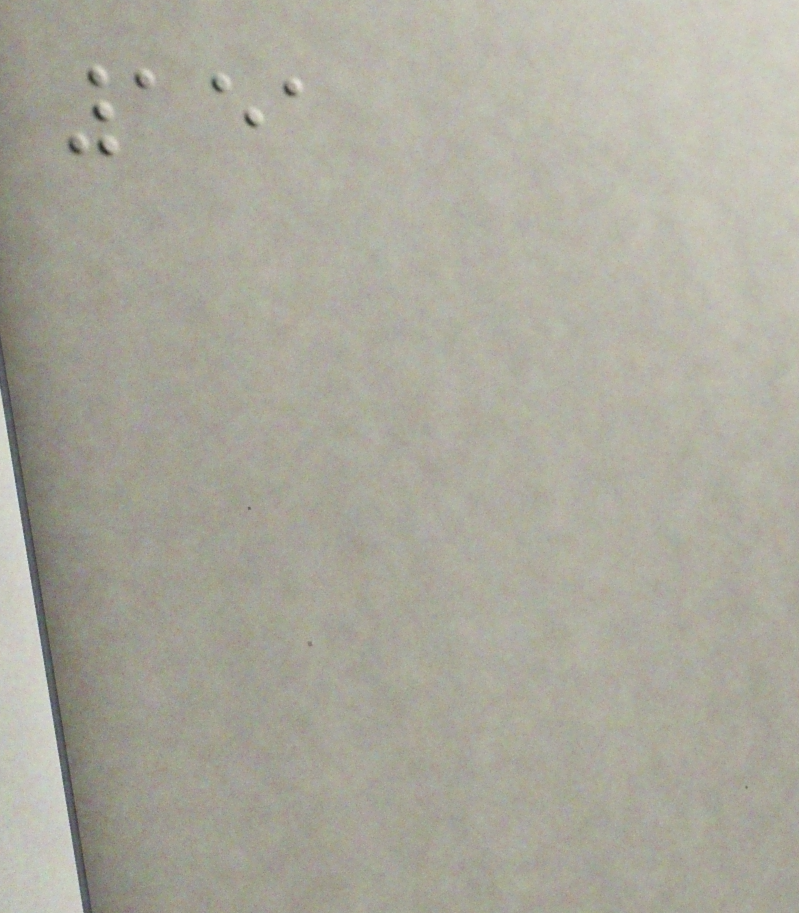151
